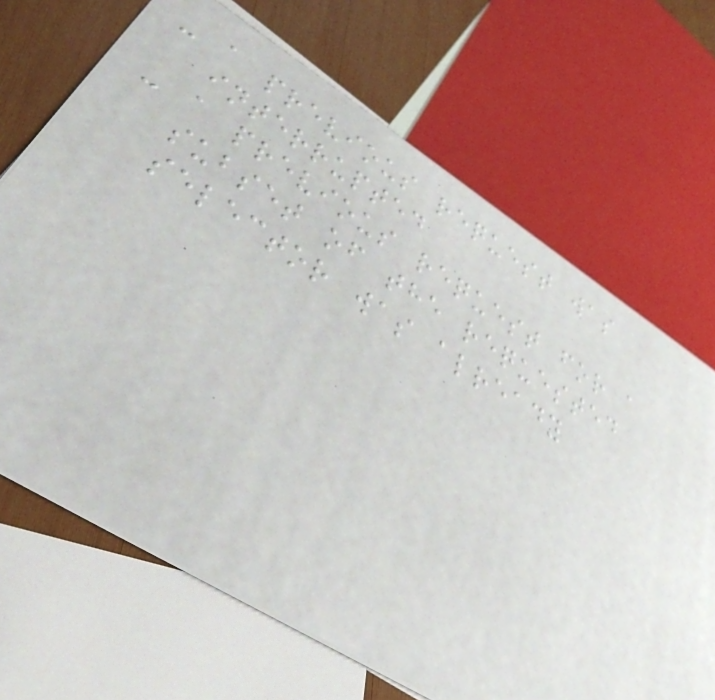- a previous request was
interrupted
- a previous request for a
subset of the requested
selector was already
